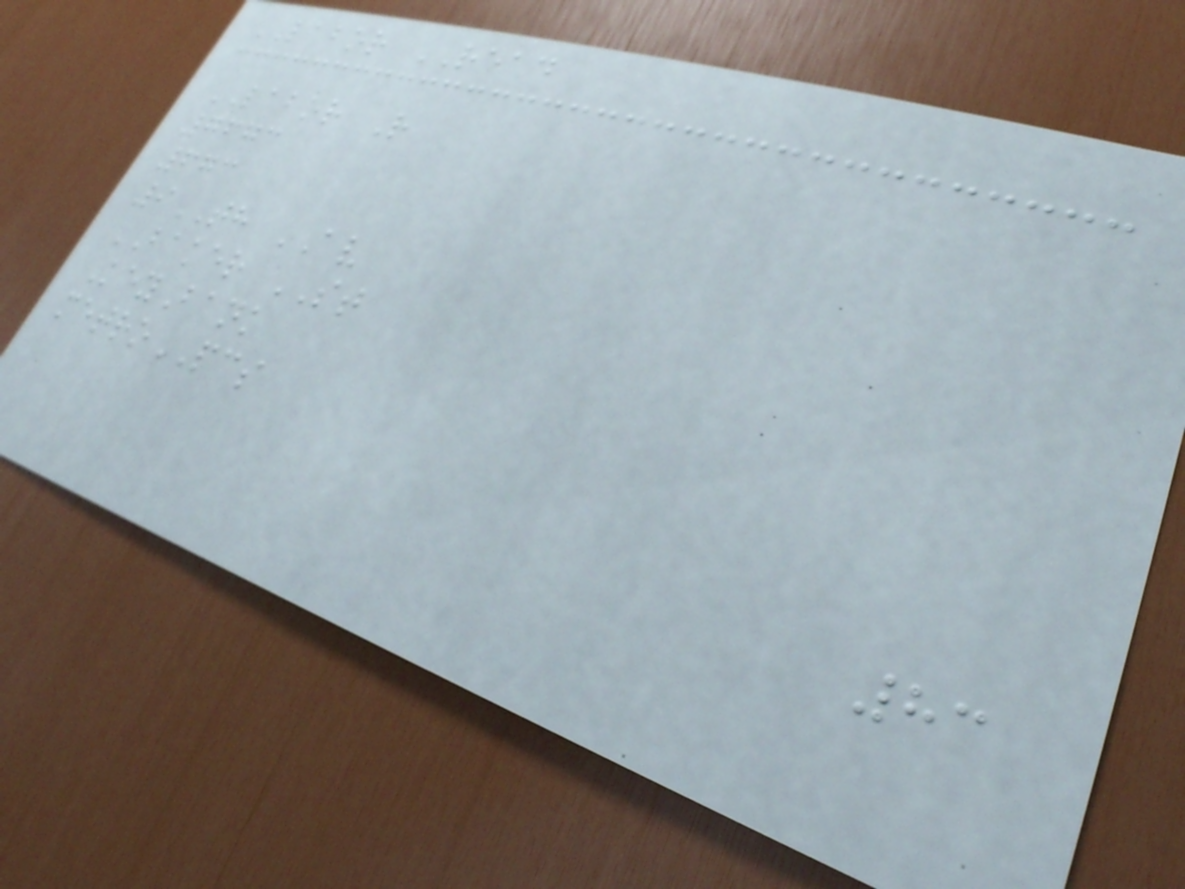LABOR READ
LABOR R
7673
673
9TH AV
BAKER ST
KeyBank
metroPCS
83
